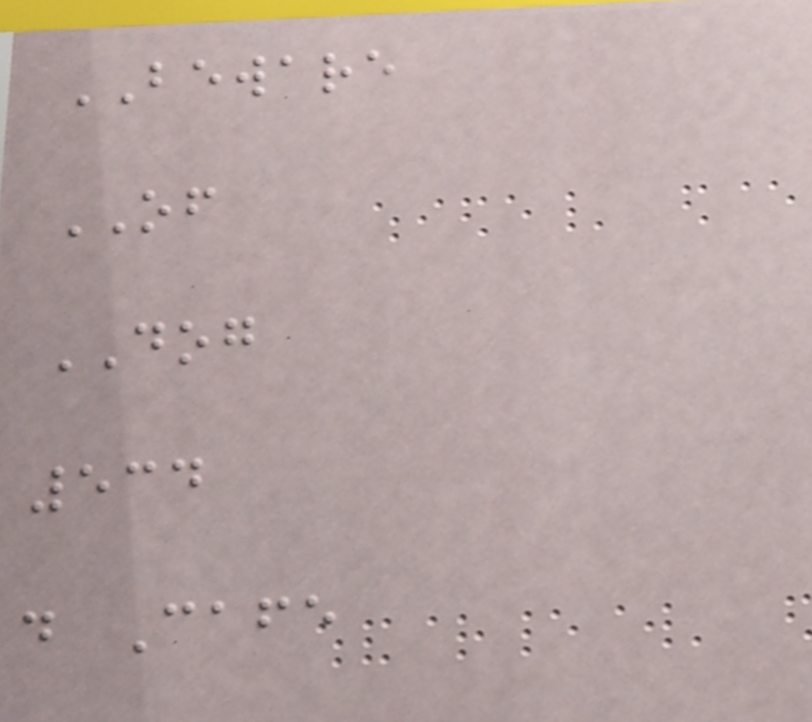BEWARE
OF
DOG
534
d Cafe
